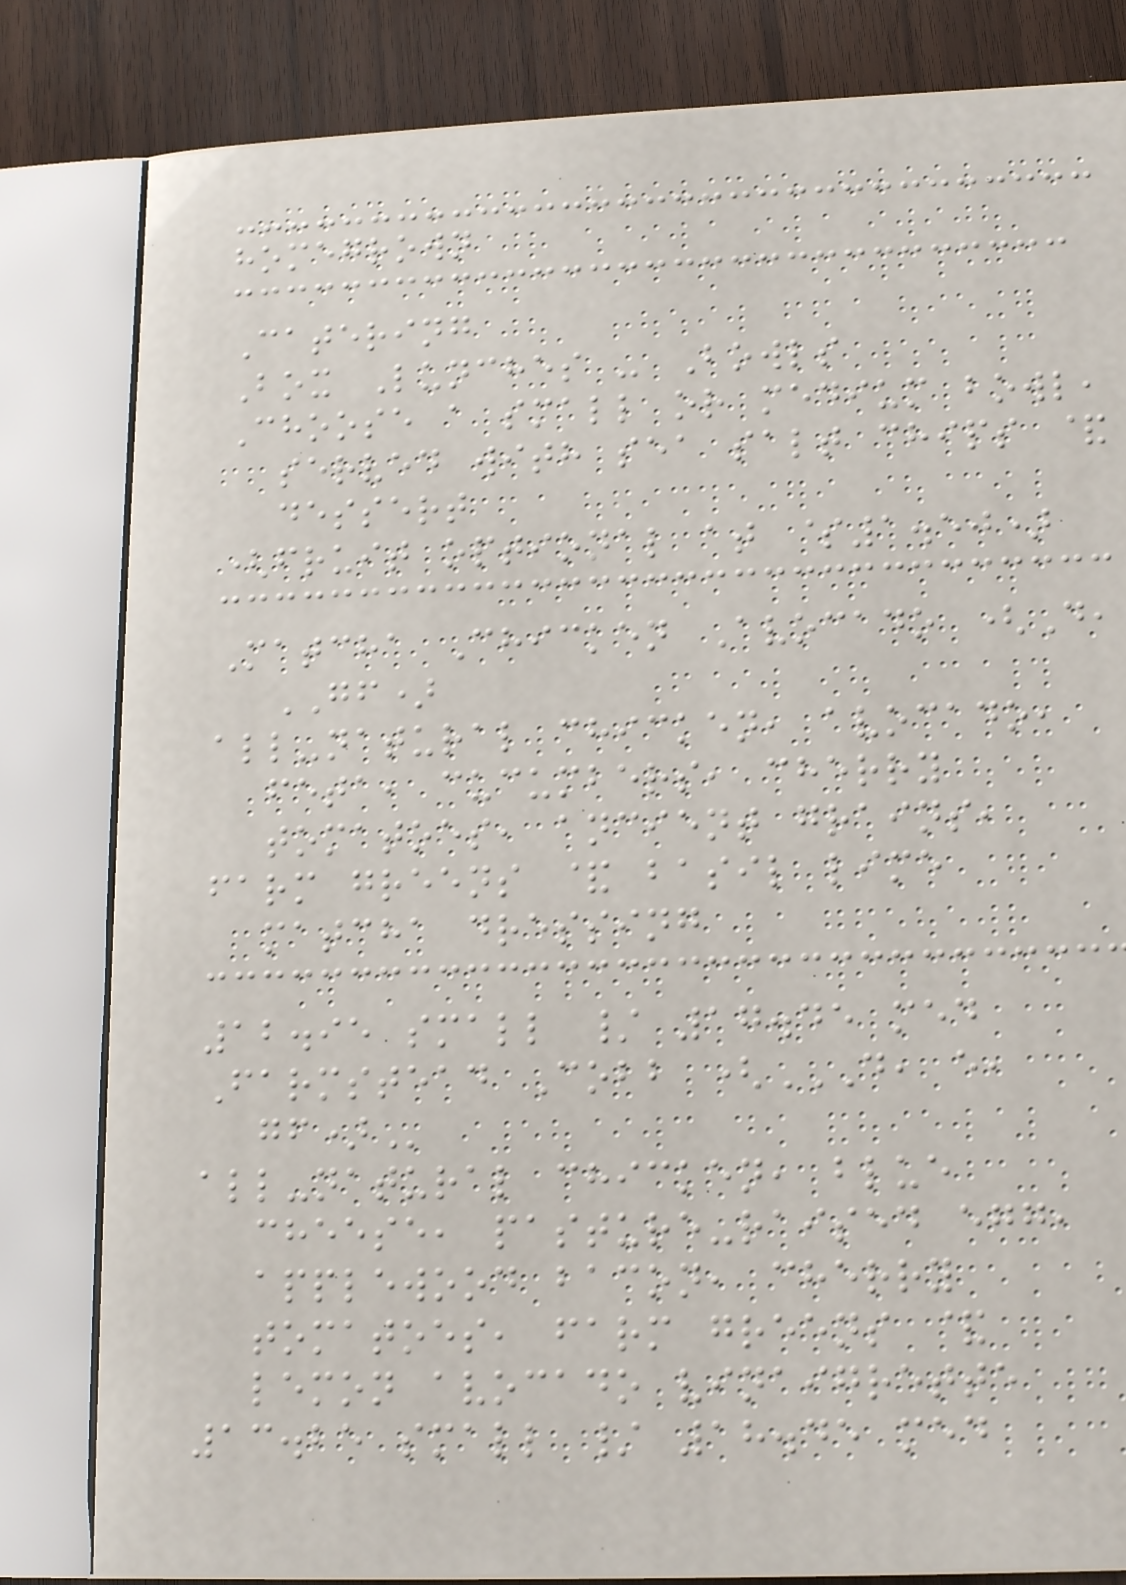homegrown
Catering
Box Lunches - Bowls
Choose a small or medium bowl,
served with sea salt chips &
dessert
(fruit optional at $1.50)
Matcha Chicken Avocado (D,
GF)
all-natural chicken, avocado,
feta, cucumbers, cherry
tomatoes, ancient grains,
farm greens & basil lime
matcha dressing
12.95 small / 17.45 med
Farmstead Cobb (D, E,
GF)
all-natural chicken, blue
cheese, pasture-raised egg,
applewood bacon, cherry
tomatoes, farm greens &
lemon avocado vinaigrette
13.25 small / 18.45 med
